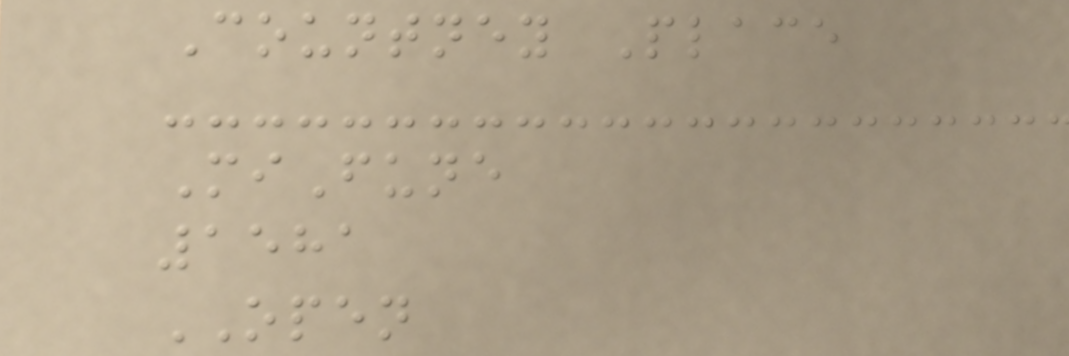Countney Place
MiFune
1581
OPEN
